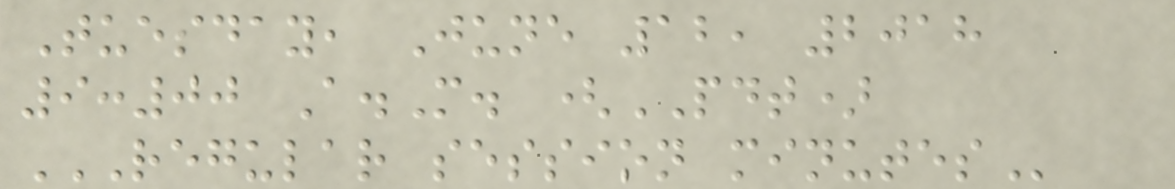Tuesday, June 12, 2018
9:00 A.M. (PDT)
REGULAR SESSION MINUTES
